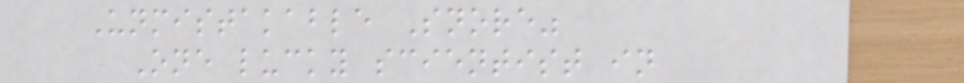Unmistakable Snore"
One lucky scientist in
